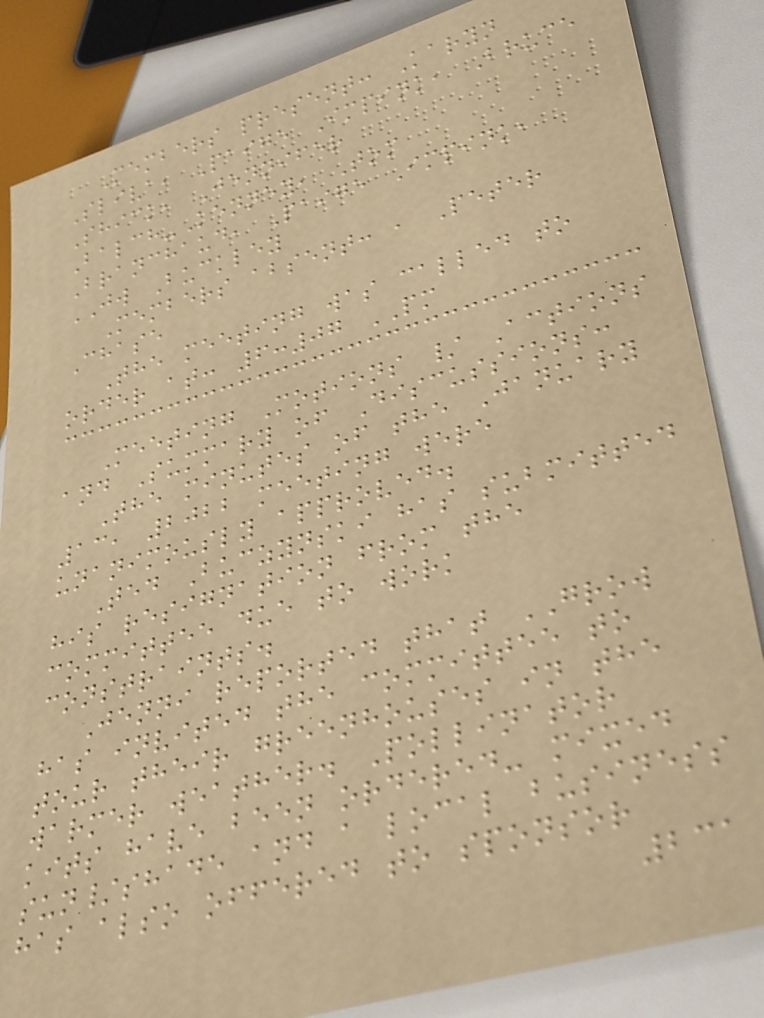Members present: Karyn
Sliva, Paige Impink, Bruce
Shick, Jennifer
Balch-Kenney, Tom
Branchaud, Paige Impink,
JW Buckley
Members absent: , Peter
Chase
The meeting was called to
order at: 6:07 PM
Meeting Motions / Actions
and Summary of Discussions:
The minutes of the January
13, 2022 meeting were
unanimously approved.
Ted Buczynski has submitted
his resignation from the
committee due to work
constraints.
Jenni reported that GROW
has invited the committee to
tour their greenhouses in the
warmer weather. Pollinator
kits have been ordered- mixed
sun/shade and a local business
has also offered to sponsor
231
